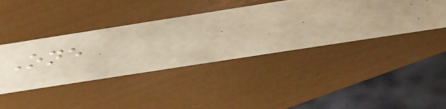One
